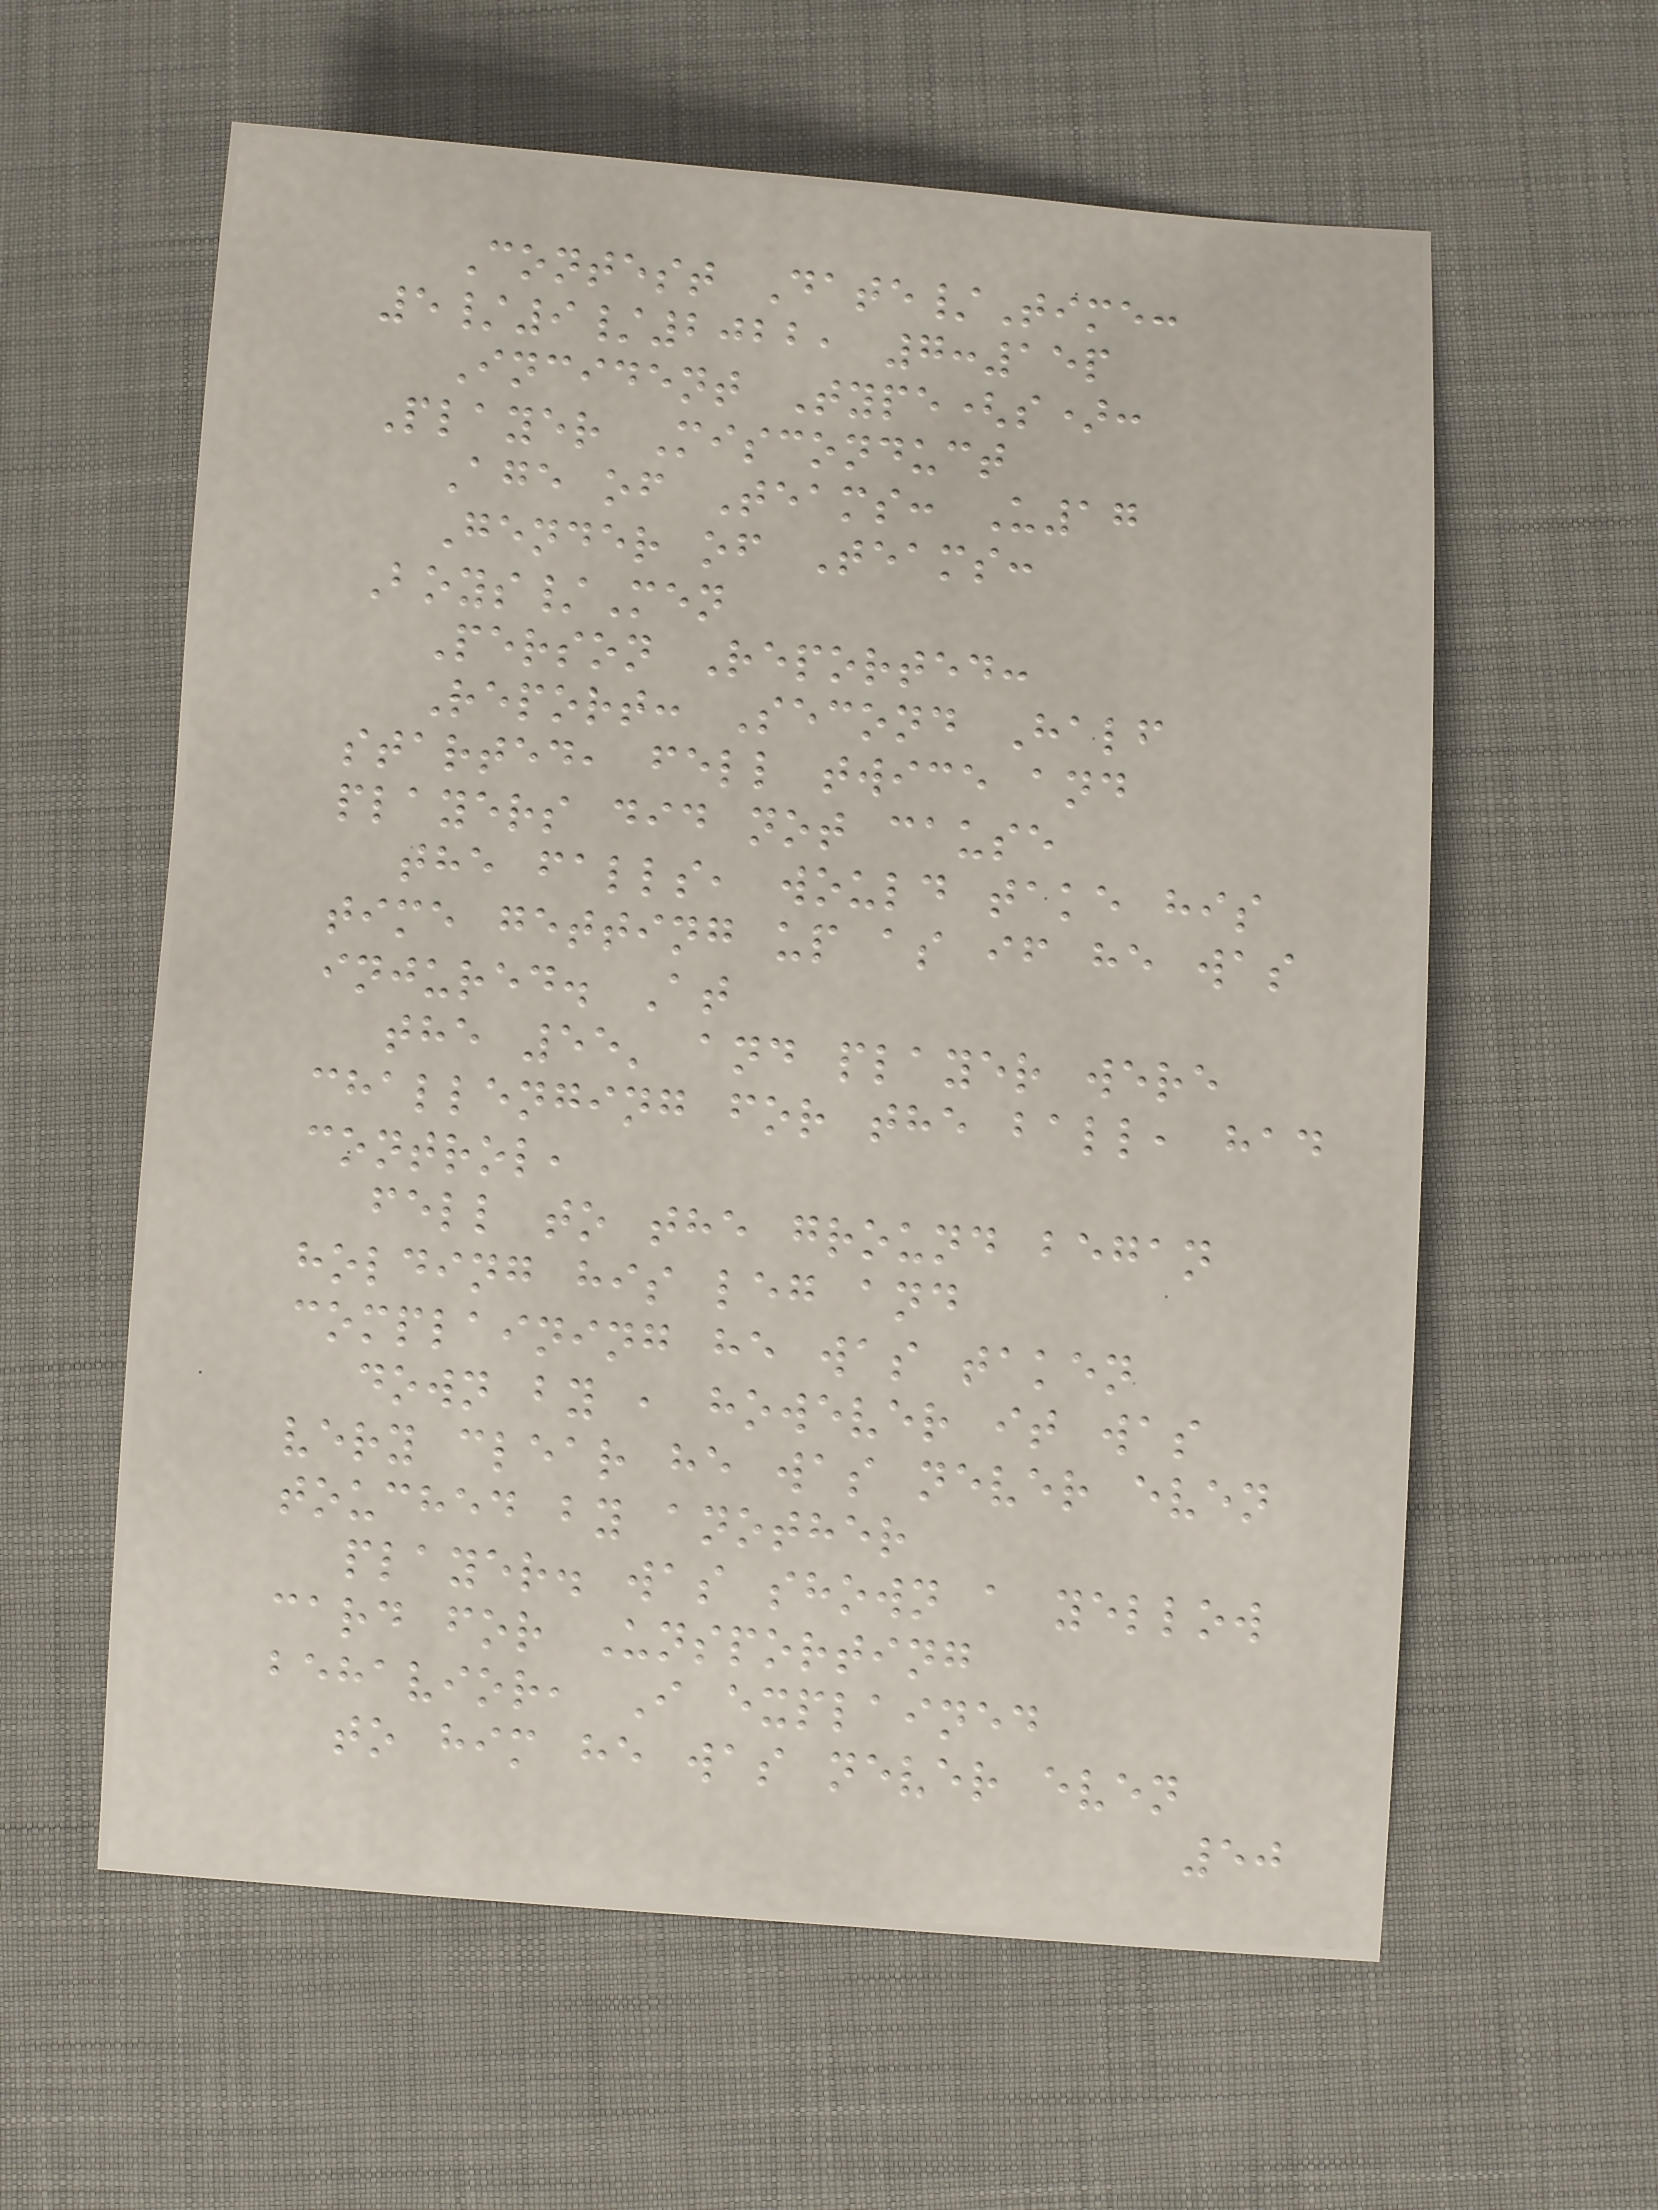Contest Date/Time:
5/9/2022, 7:15p
Incident Type(s):
Player Misconduct
Age of Teams: U17
Gender of Teams:
Boys/Men
Person Reported:
Report: Second Half
started, fell twice and
players did not cause
the falls, would take his
time getting up as if he was
injured. At
the 55' and player were
challenging for the ball, had
control,
fell to the ground began
holding his leg and
complaining he was taken
down by , however it was
very clear he was never even
touched by another
player. was shown a yellow
card for Unsporting
behavior, I explained
to him he was never even
50
